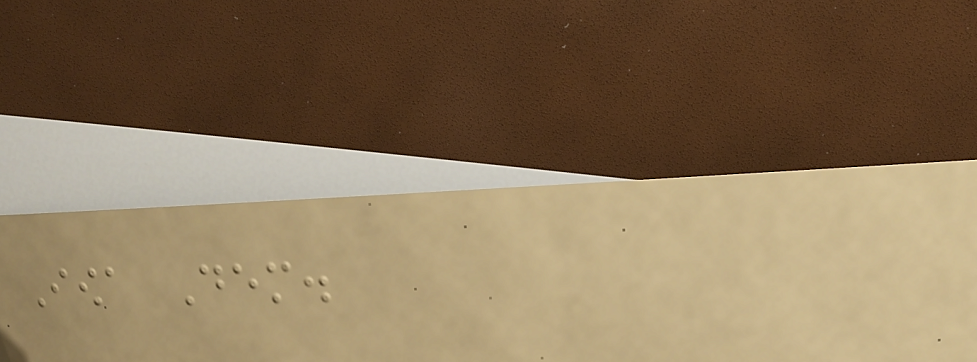Iowa Dem.
